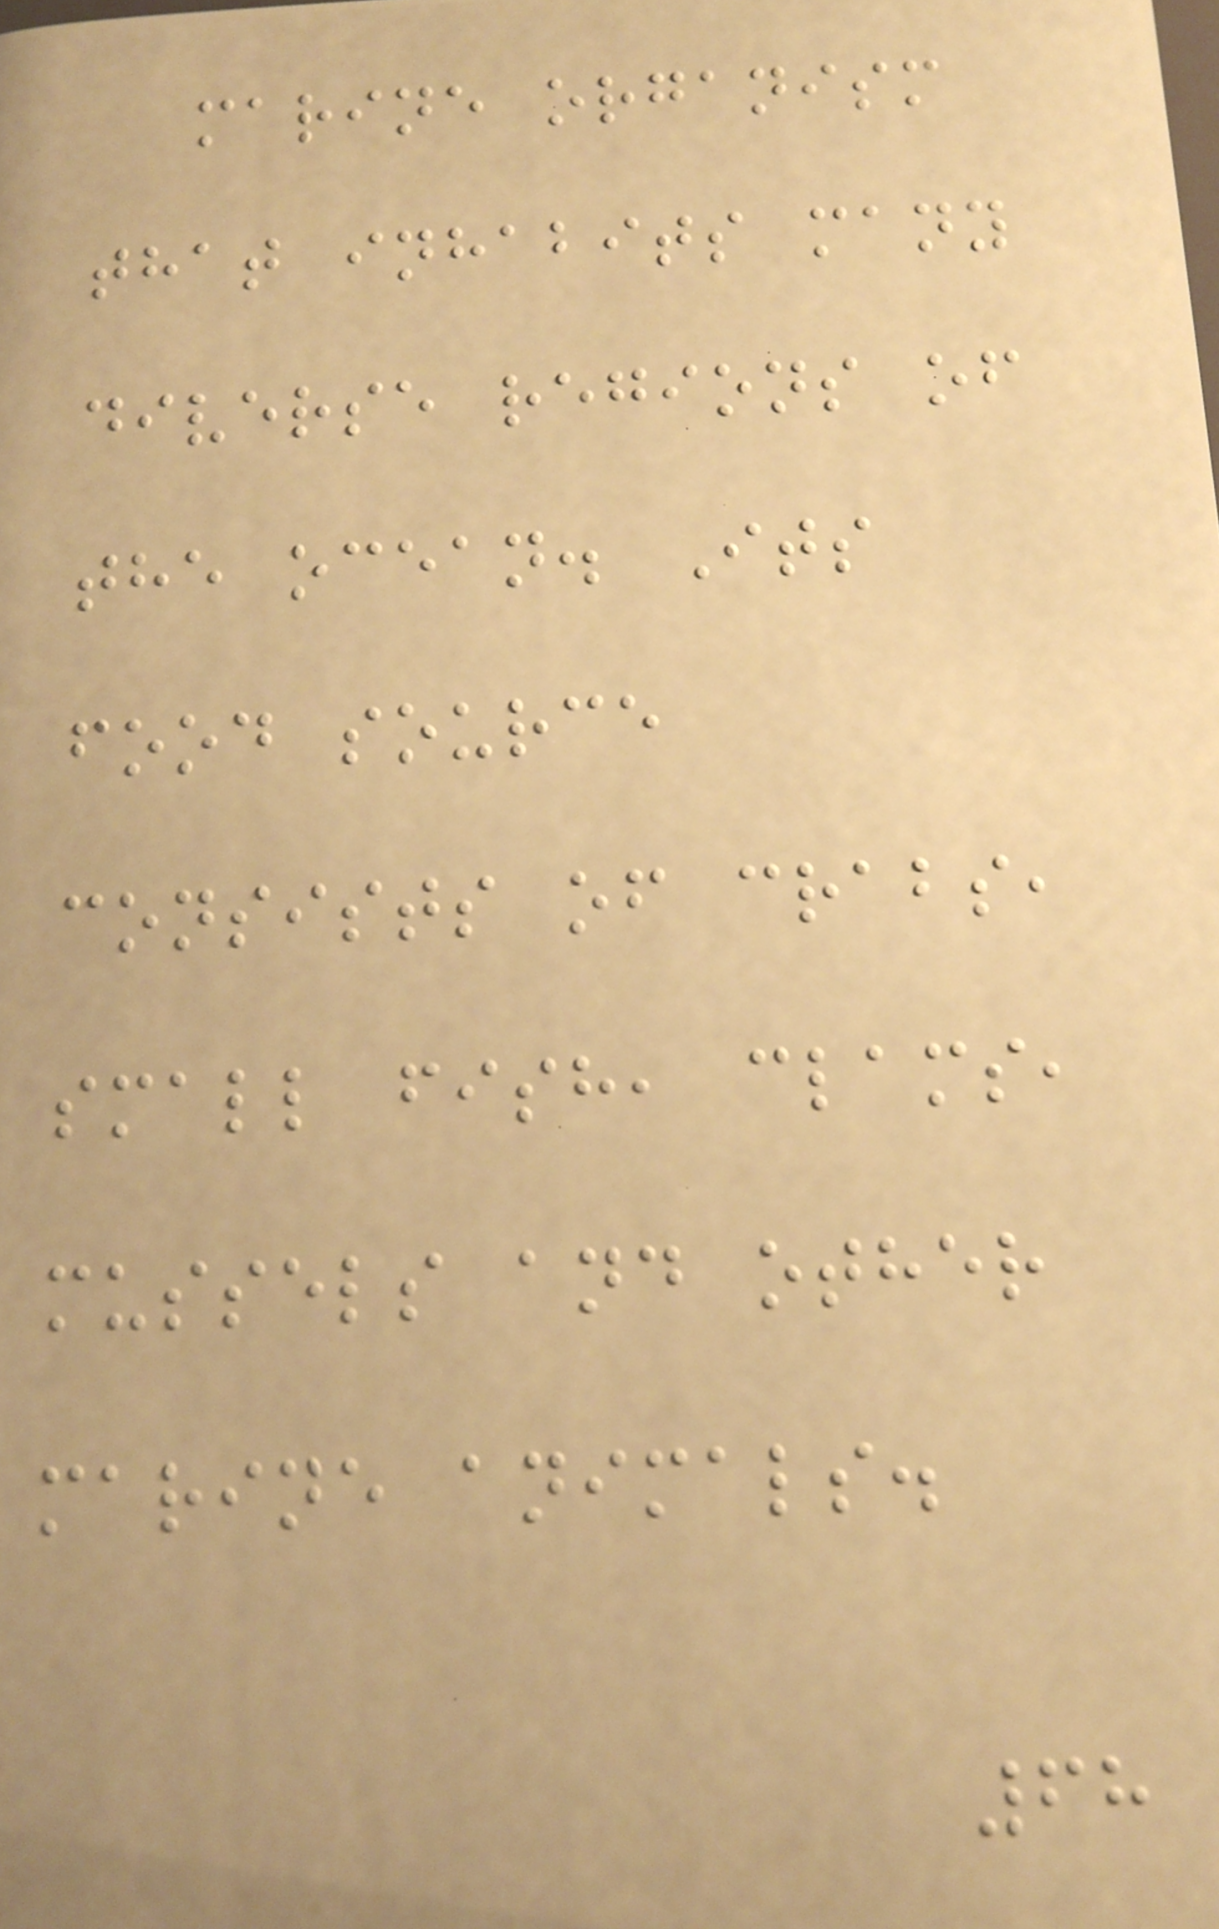marine organism
that inhabits many
diverse regions of
the ocean. Its
food source
consists of crabs,
small fish, clams,
mussels and other
marine animals.
68
